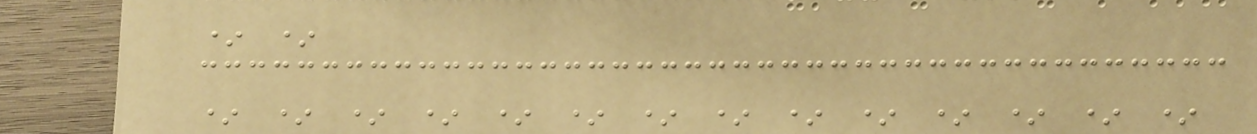* *
* * * * * * * * * * * * * *
